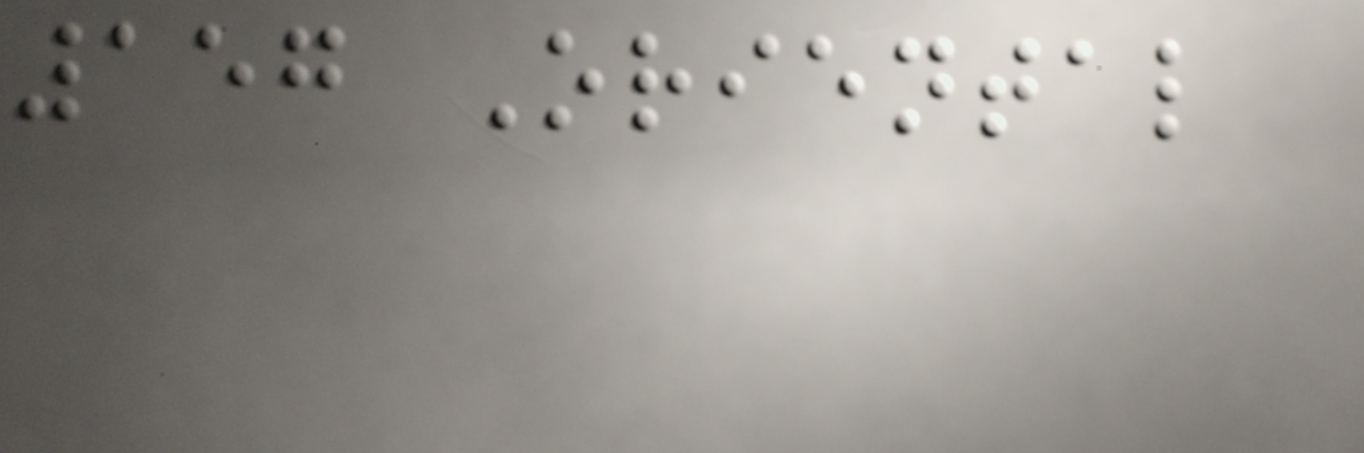157 Oriental
